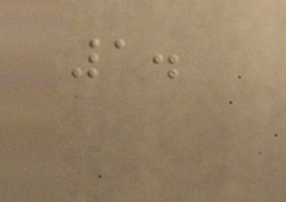1.
